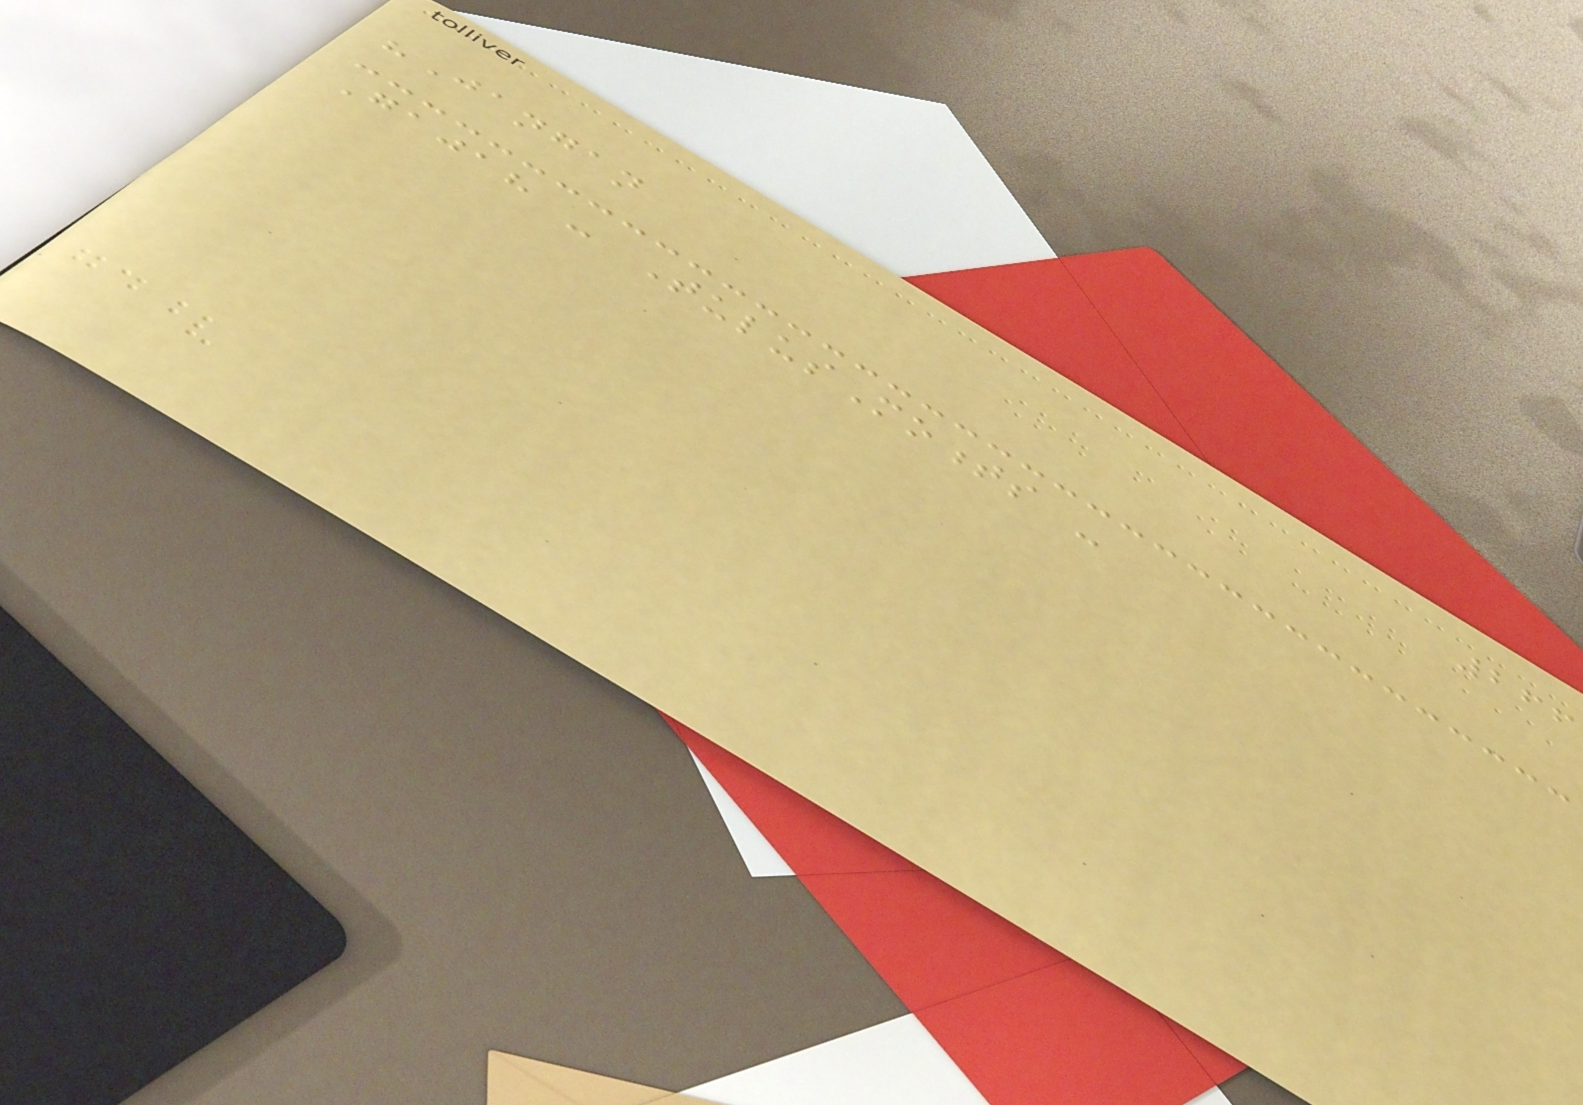266
"Jangan
Gajah - TulusMoments -
